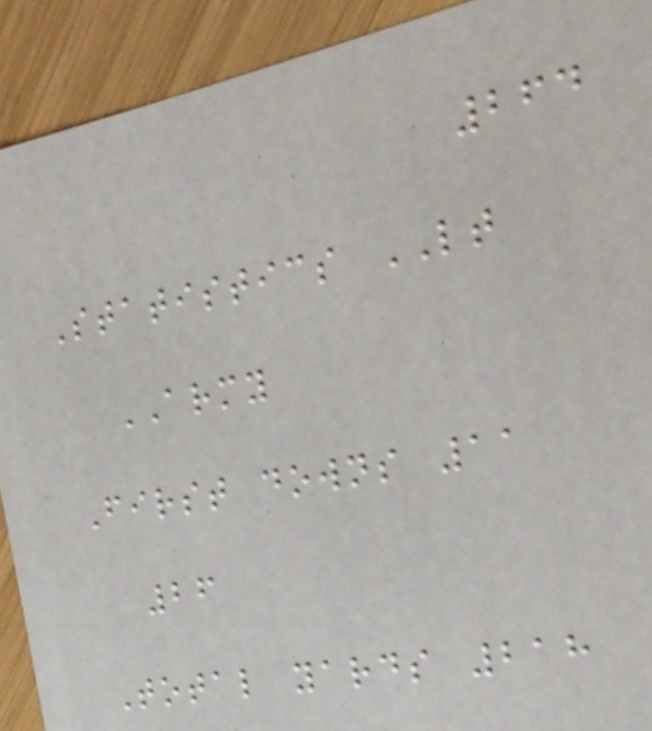264
Statistics LT
ARMY
First downs 11
26
Total yards 218
